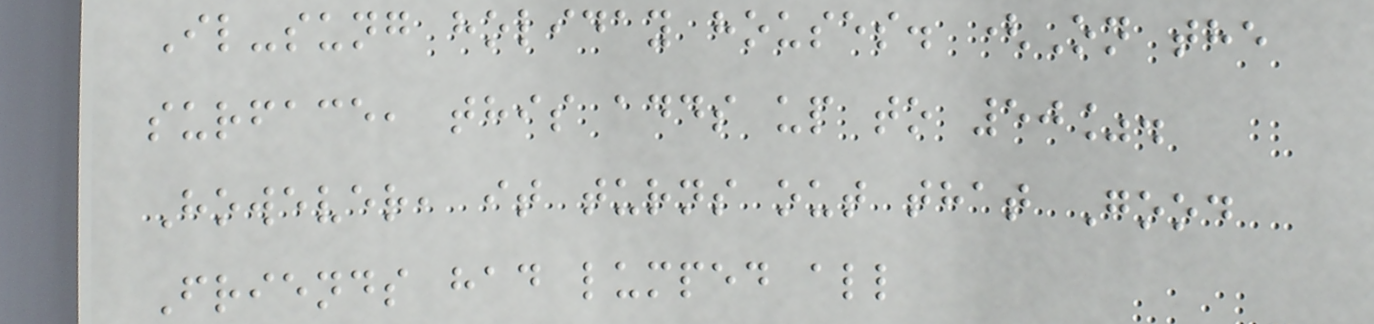Il-sung holiday houses. (On the
surface, this adds up to 50%.
However, it turns out that Good
Friends had lumped all
